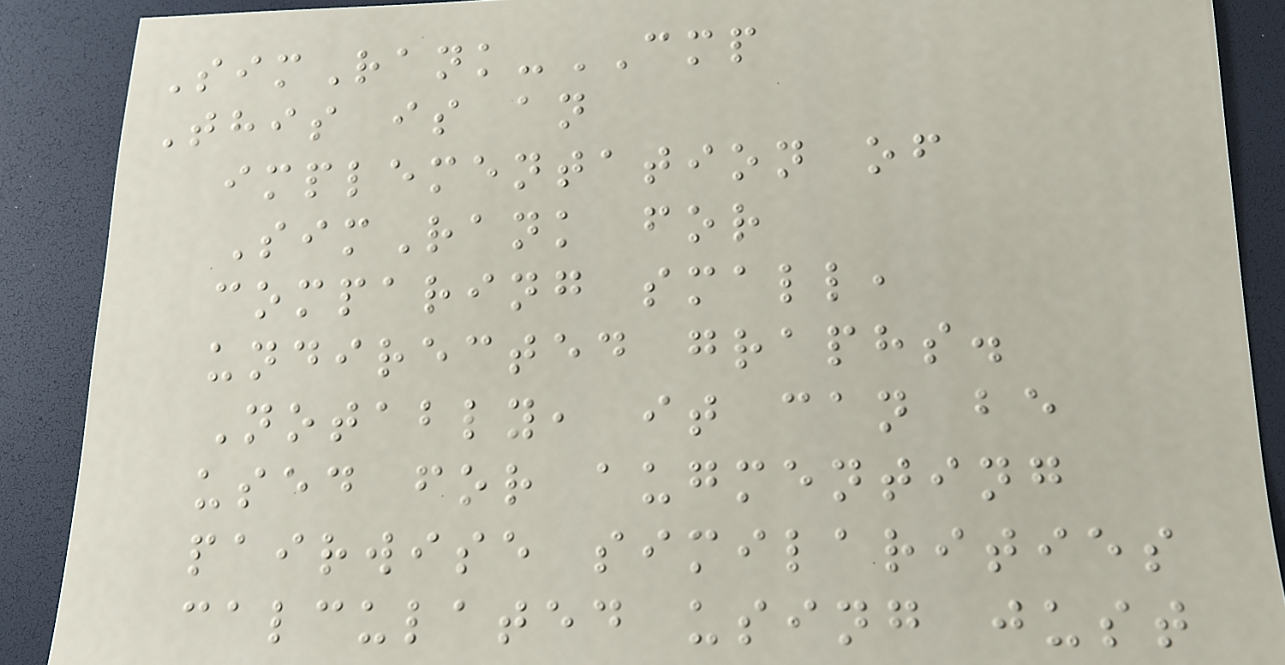SimRank-CMP
This is an
implementation of
SimRank for
comparing small,
undirected graphs.
Notably, it can be
used for augmenting
pairwise similarities
calculated using just
